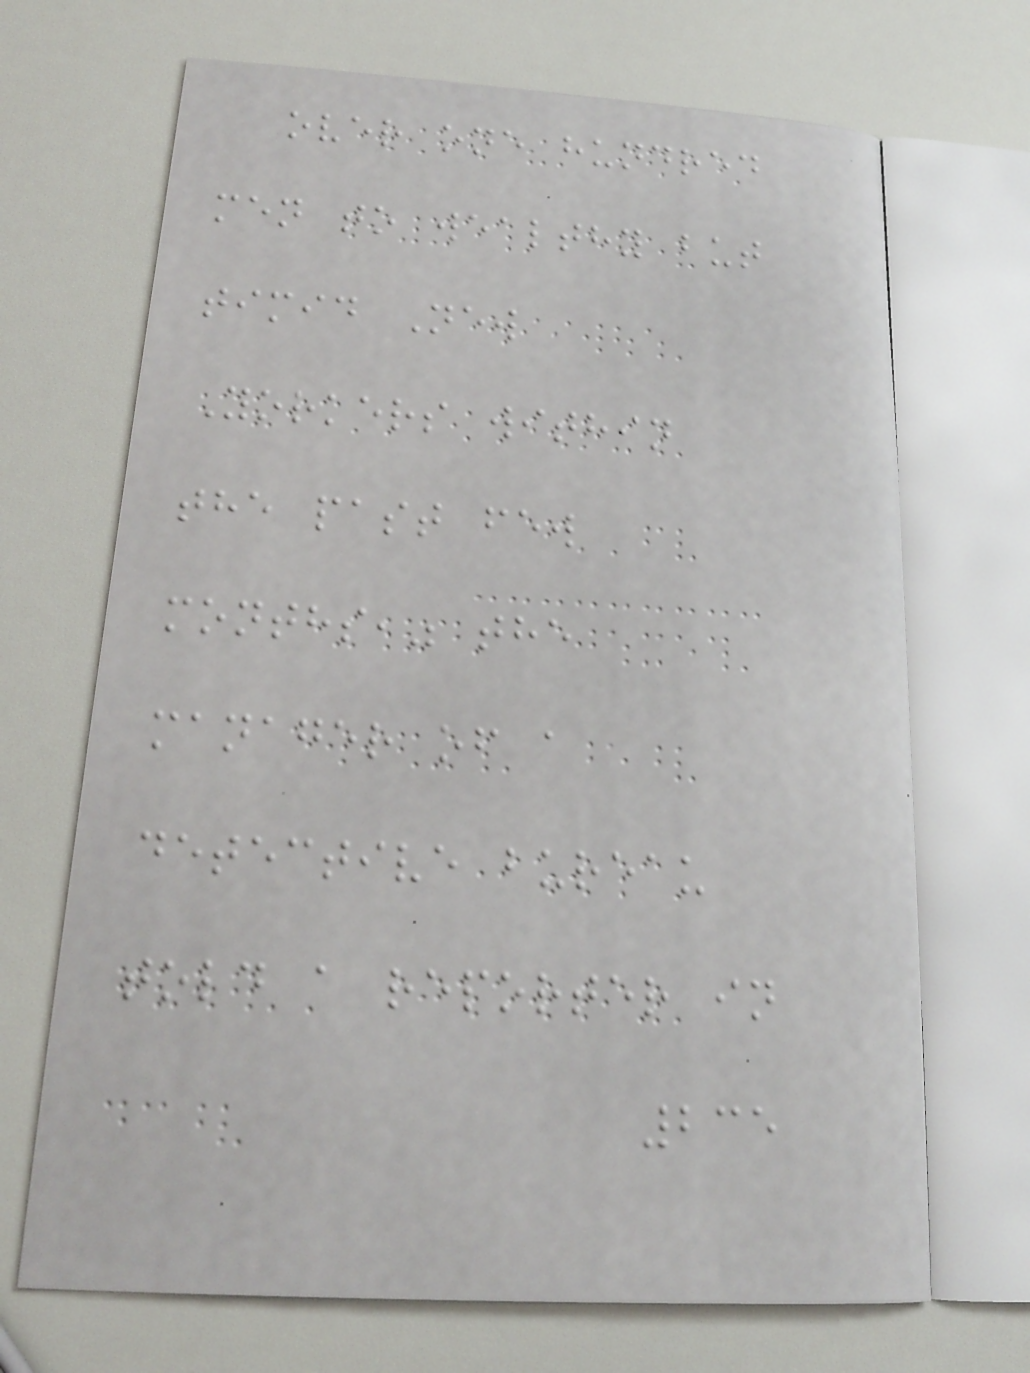over one hundred
men to wealthy but
timid New
Yorkers within
the past few
months," the
manager of a
detective bureau
told a reporter in
235
